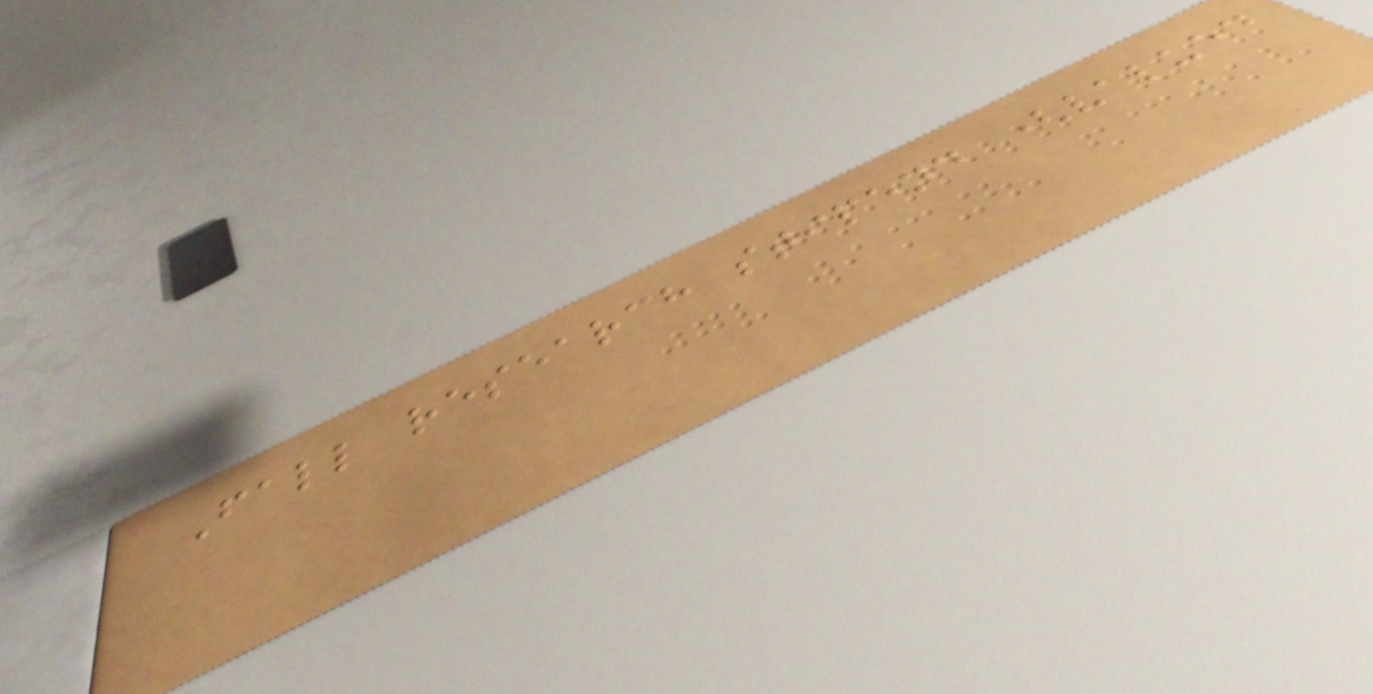Fall research stipend (valued
